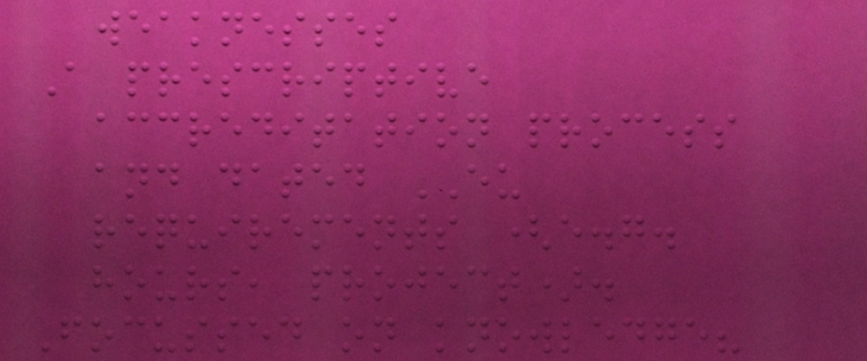weaknesses
A prescriptive
accreditation process
and dated EU
requirements (e.g.
hours, project).
Focussed on knowledge?
